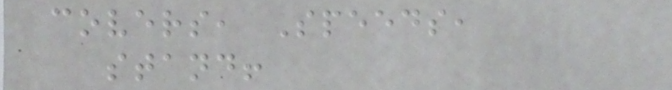covers, Speeds,
stand!
